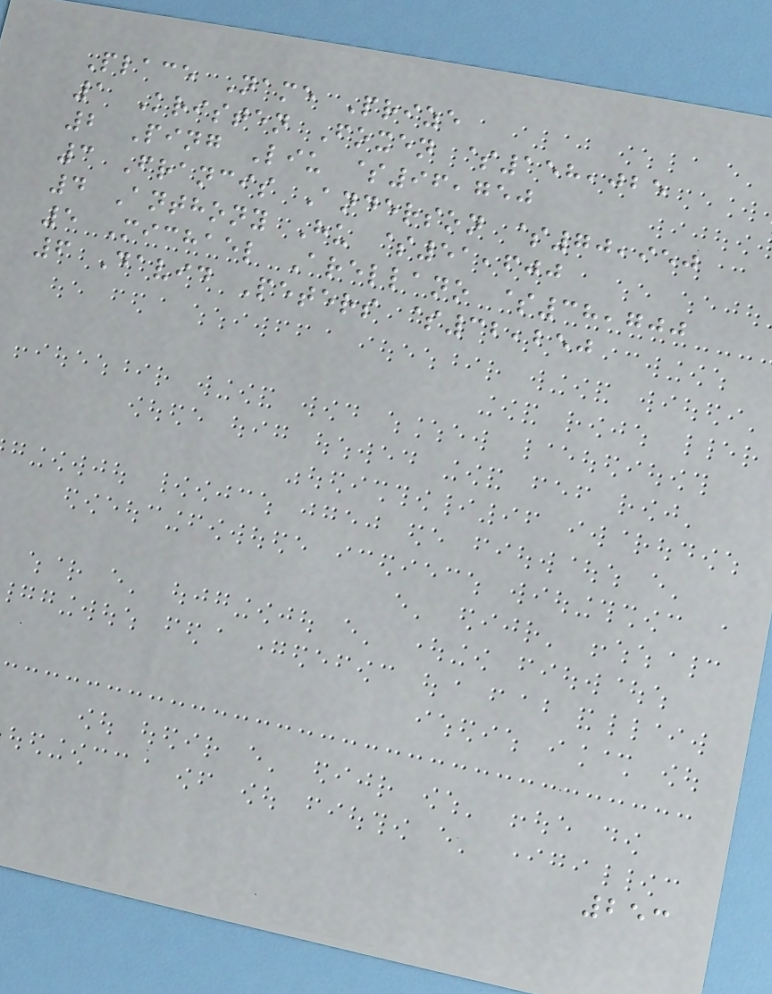Place Name Prize
1 Kristen Foxen $158,025
2 Ping Liu $96,750
3 Francis Anderson $70,950
4 Anthony Hu $51,600
5 Michael Arellano $38,700
6 David Peters $32,250
253
